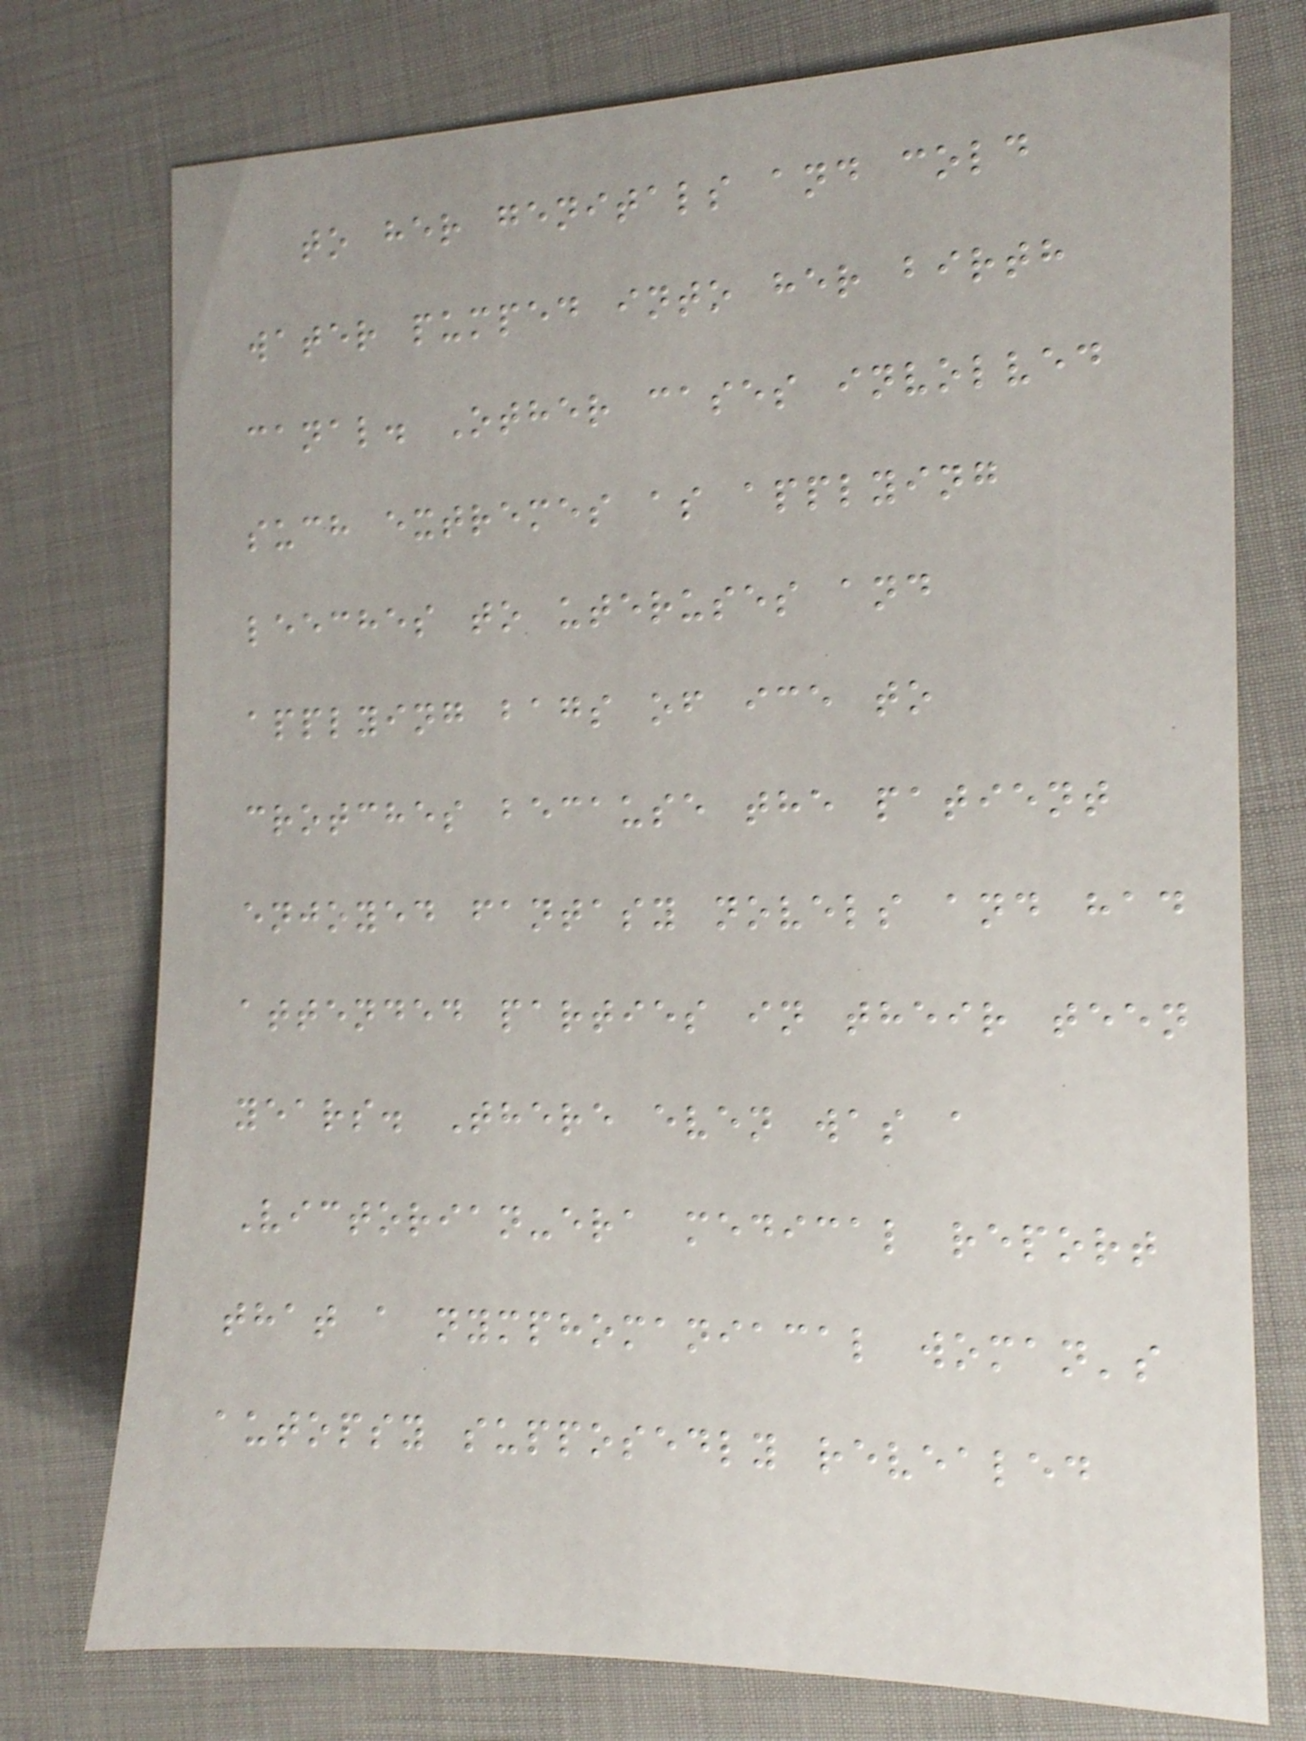to her genitals and cold
water pumped into her birth
canal. Other cases involved
such extremes as applying
leeches to uteruses and
applying bags of ice to
crotches because the patient
enjoyed fantasy novels and had
attended parties in their teen
years. There even was a
Victorian-era medical report
that a nymphomaniacal woman's
autopsy supposedly revealed
